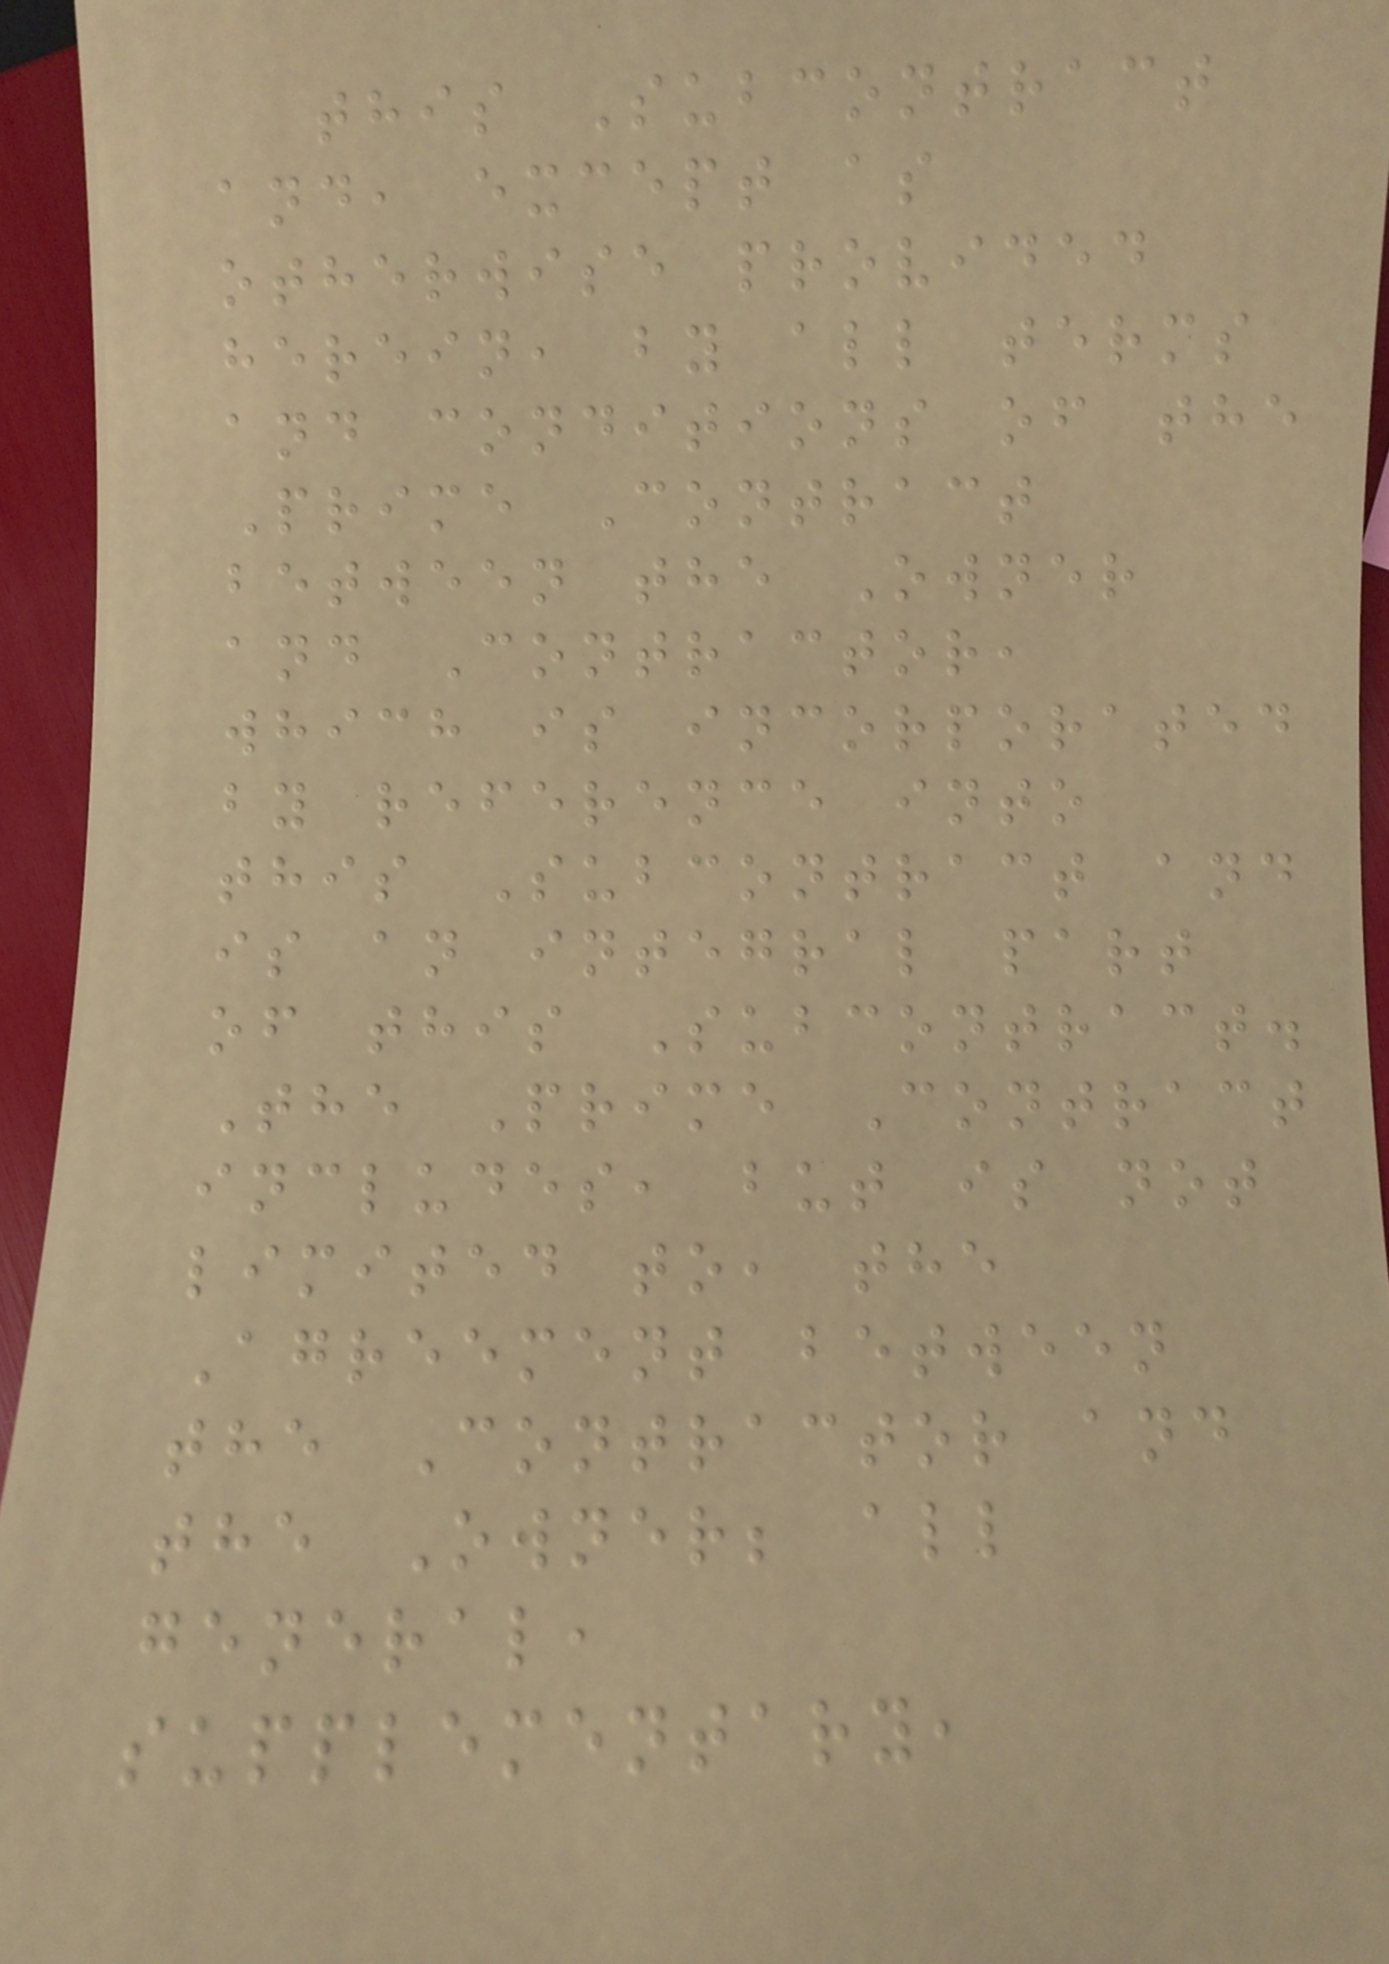this Subcontract
and, except as
otherwise provided
herein, by all terms
and conditions of the
Prime Contract
between the Owner
and Contractor,
which is incorporated
by reference into
this Subcontract and
is an integral part
of this Subcontract.
The Prime Contract
includes, but is not
limited to, the
Agreement between
the Contractor and
the Owner; all
general,
supplementary,
